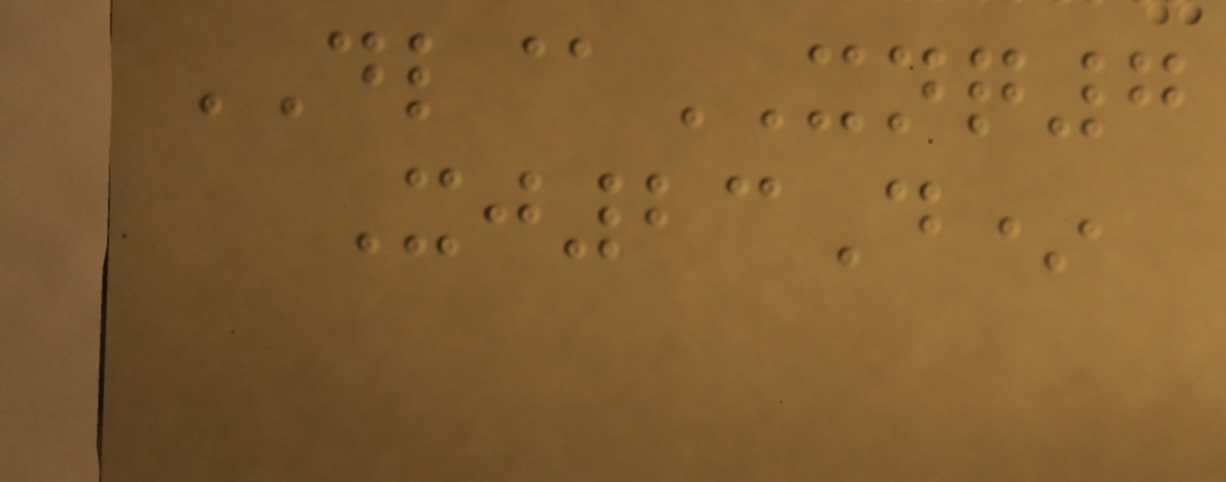DL@XNQ7
Xj23D*
